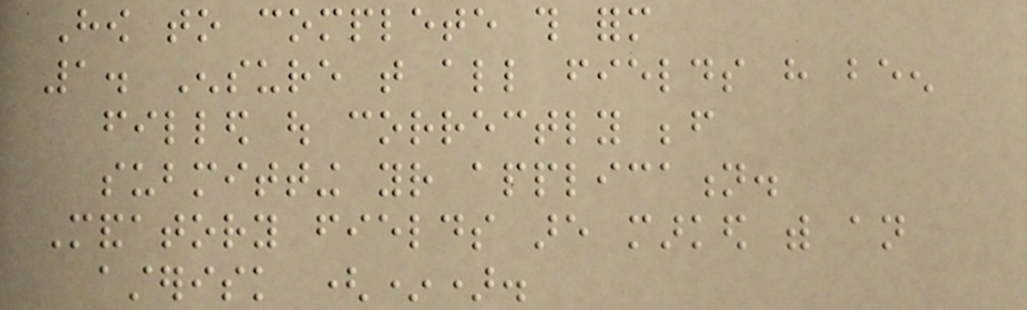How to complete this form
1. Ensure that all fields have been
filled out correctly before
submitting your application.
Mandatory fields are marked with an
asterisk (*).
